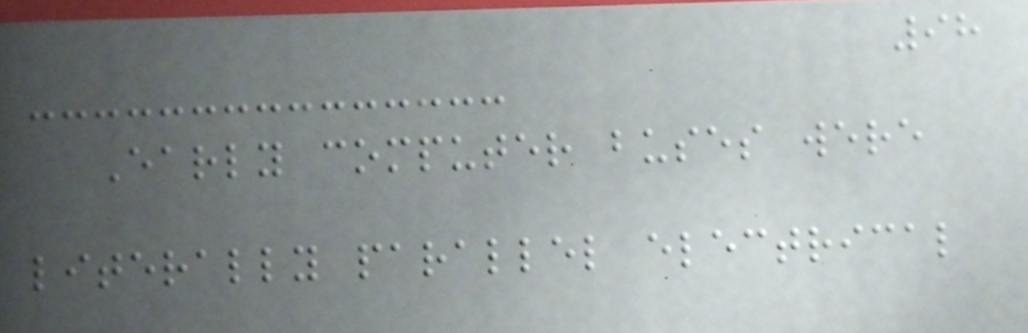98
Early computer buses were
literally parallel electrical
